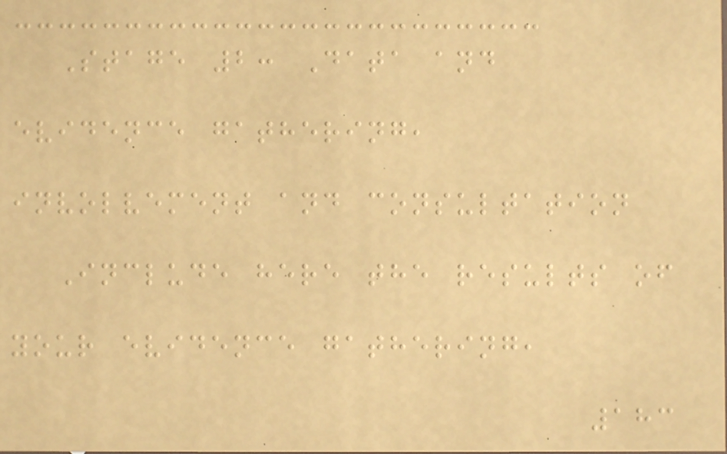Stage 2: Data and
evidence gathering,
involvement and consultation
Include here the results of
your evidence gathering,
183
